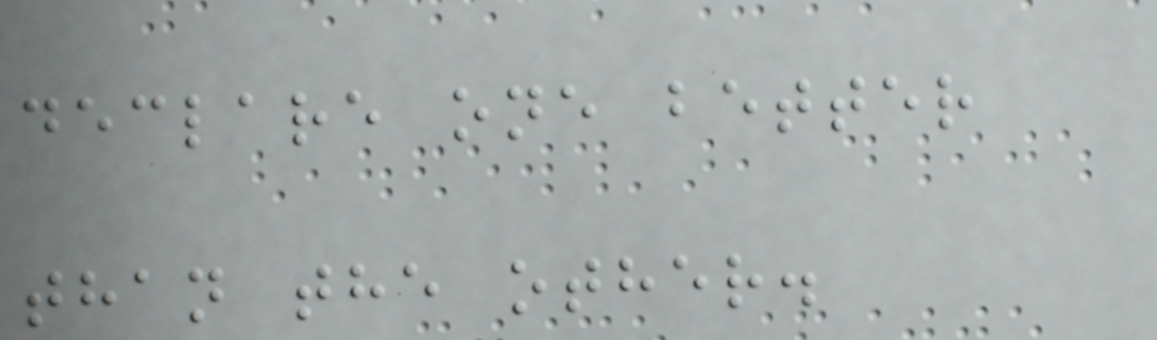declare one better
than the other.
